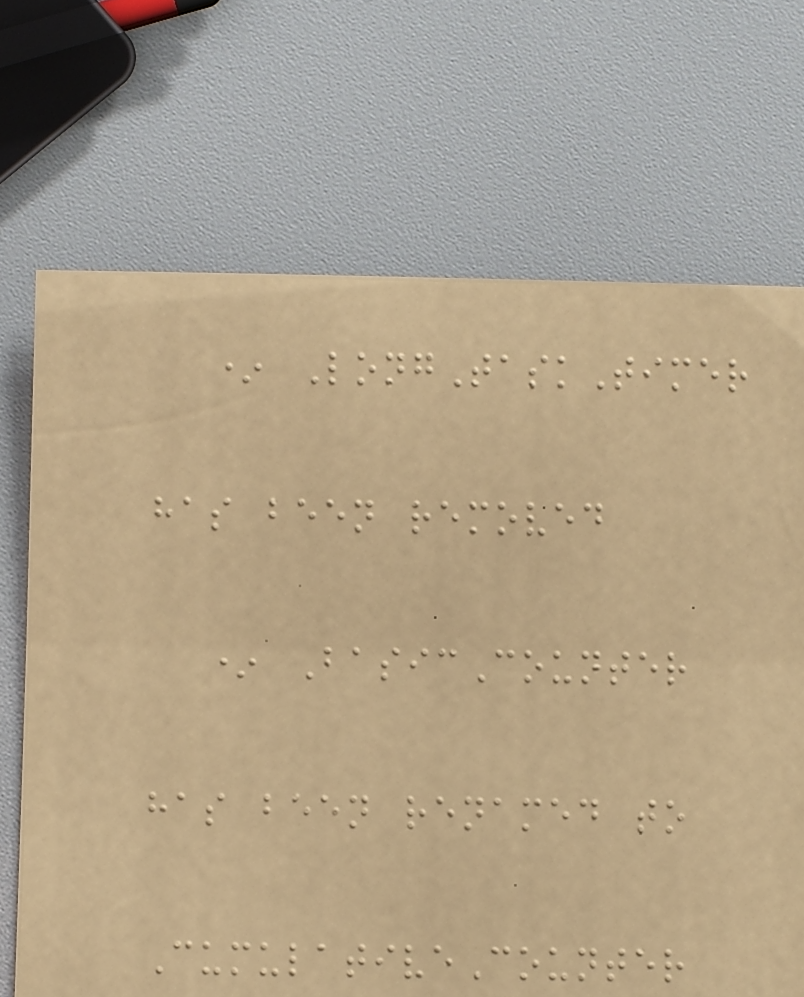* LongTaskTimer
has been removed
* BasicCounter
has been renamed to
CumulativeCounter
